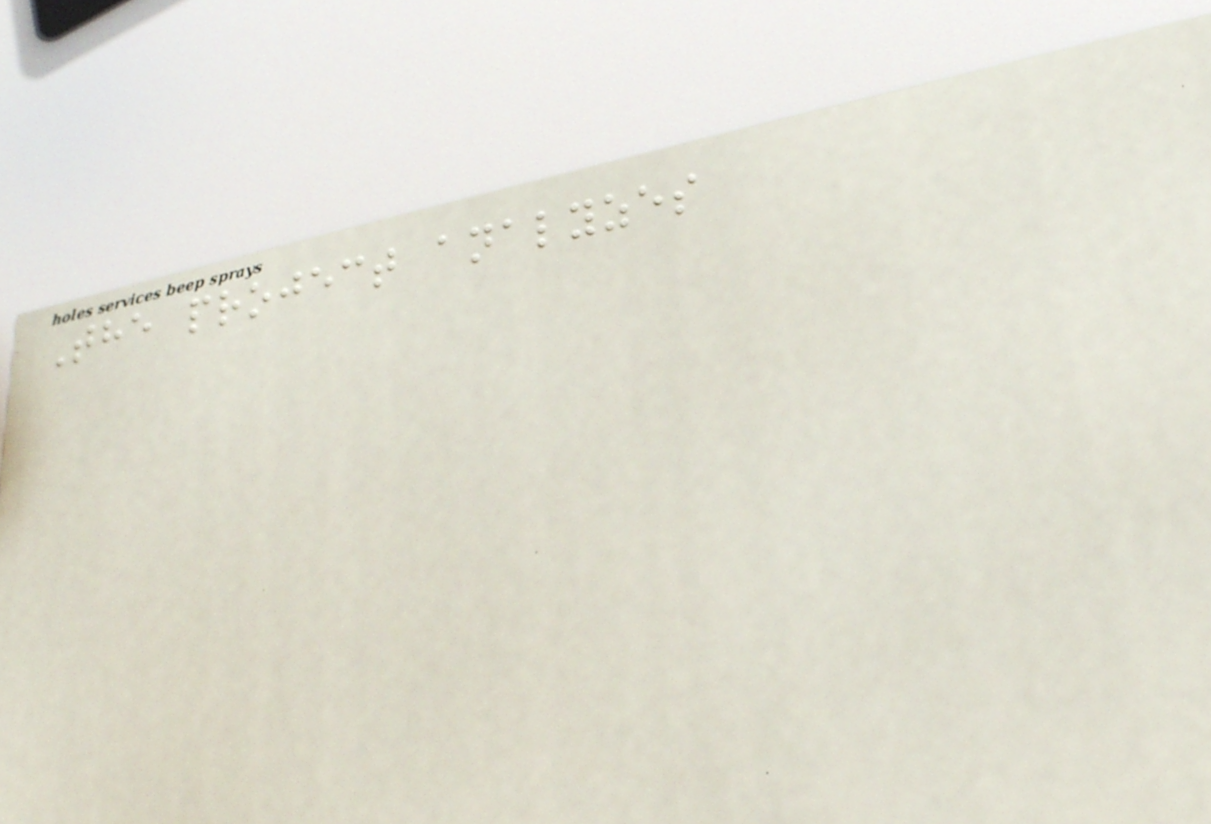The project analyzes
